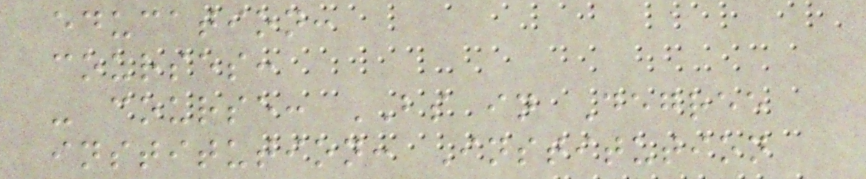education:
courses:
- course: BS in Degree
institution: Institution
